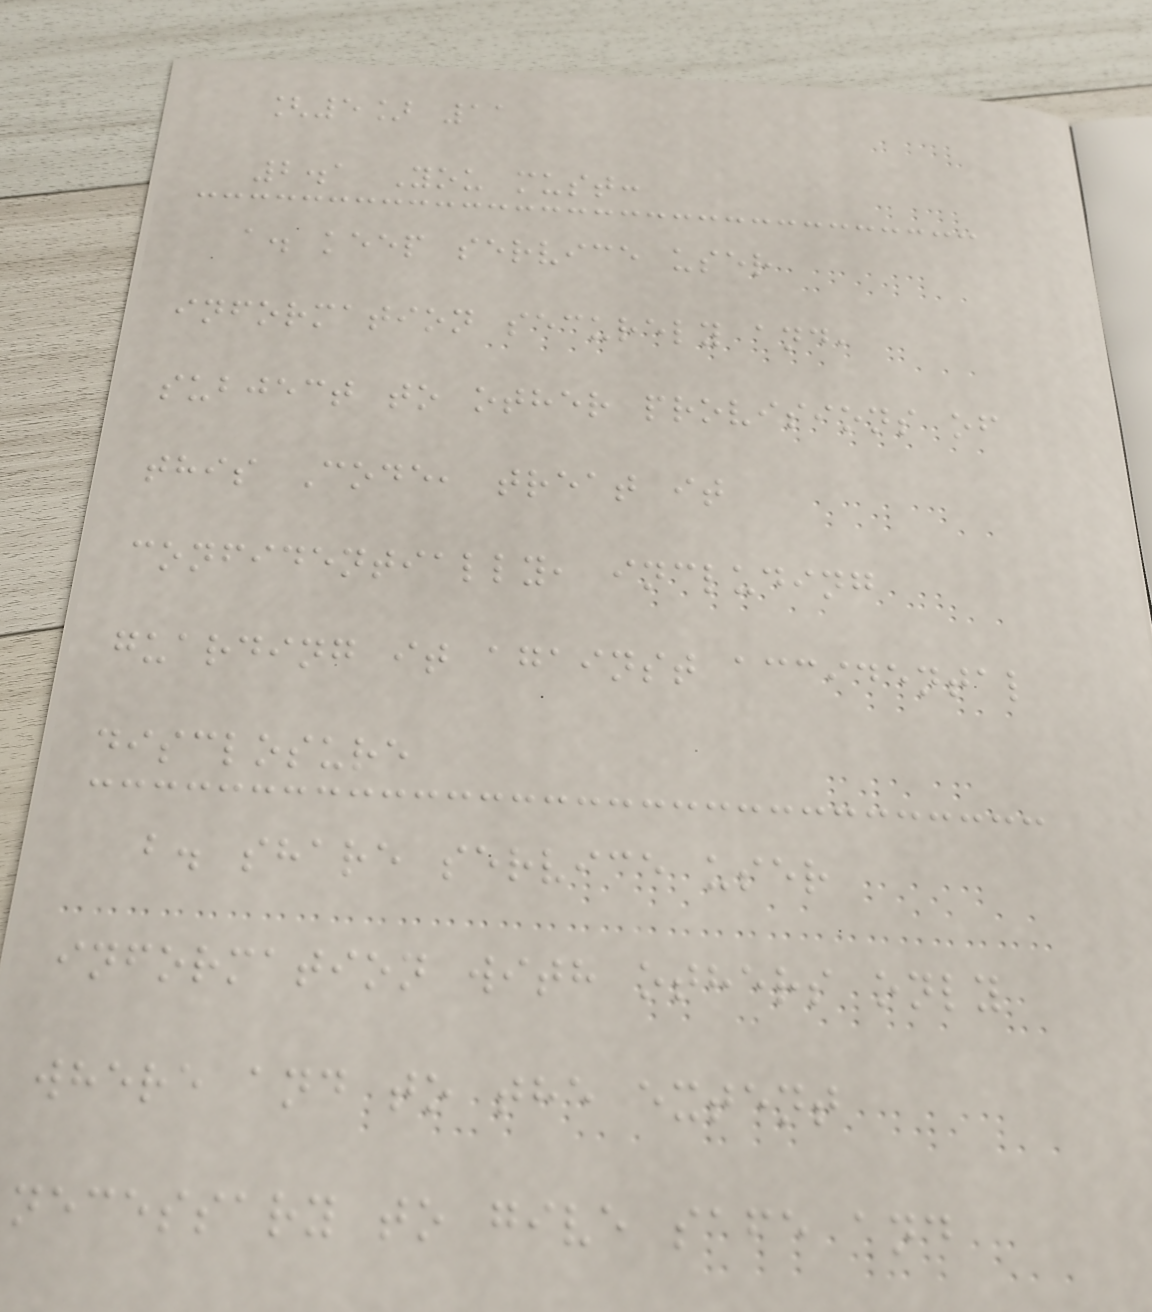[5] 11
2.1 You must:
a. keep service user
information securely and,
subject to other provisions of
this Code, treat it
confidentially, including
guarding it against accidental
disclosure
b. share service user
information with others only
where and to the extent
necessary to give safe and
